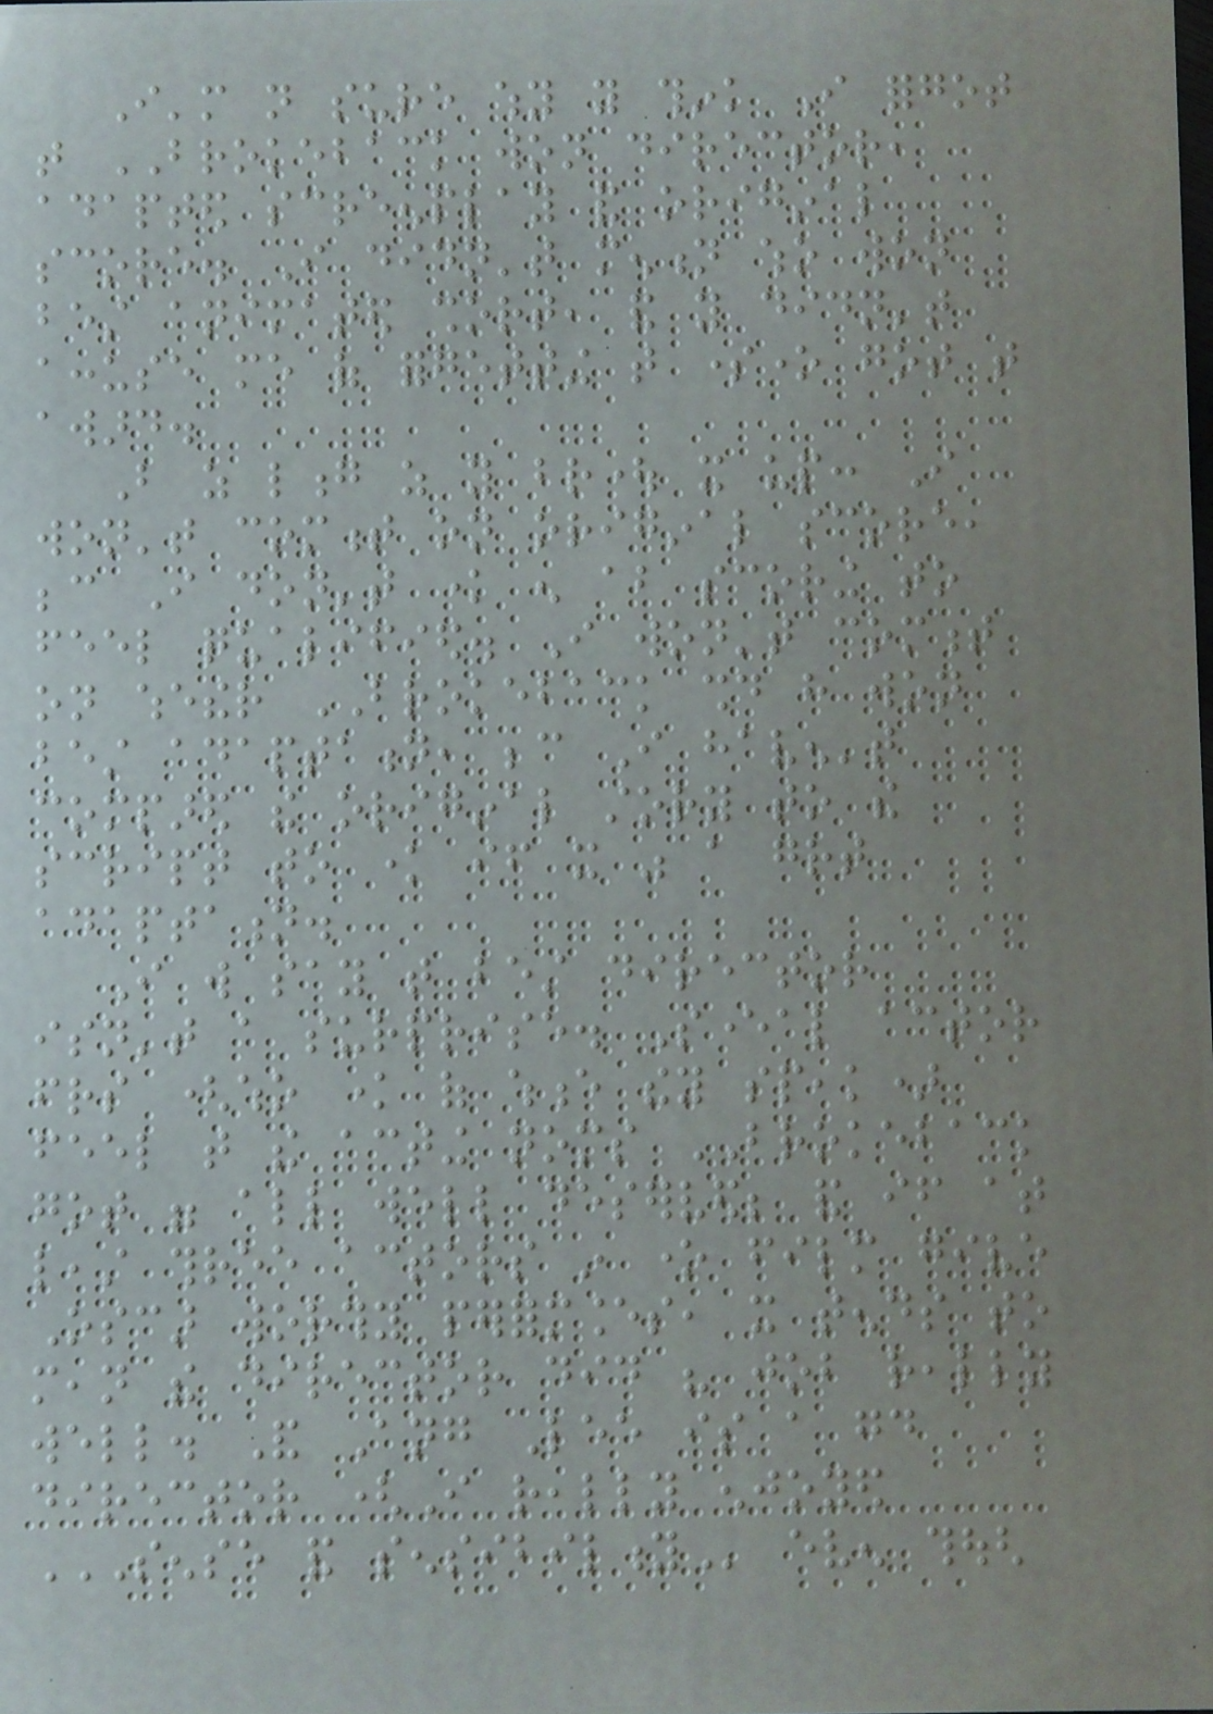I'm not sure why you think I forgot
that BROKEBACK won director,
adapted screenplay and original
score. I didn't mention who won
best animated short, and you didn't
accuse me of forgetting that someone got that
award.
But as long as you brought it up: I
won't comment on original score,
because I don't know enough about scoring to
feel qualified. I won't comment
on whether BROKEBACK should have won
best adaptation, because I haven't
compared the original story to the
script to know if it was a great
adaptation.
I will say that best director
isn't a surprise. Several actor
friends (who know of whence they speak)
feel that the acting noms BROKEBACK
got were all well deserved; and if at
least three actors in one film give
Oscar worthy performances, it tends to
mean the director did his job really
well. And Ang Lee is a good
director (I really enjoyed
SENSE AND SENSIBILITY even though
